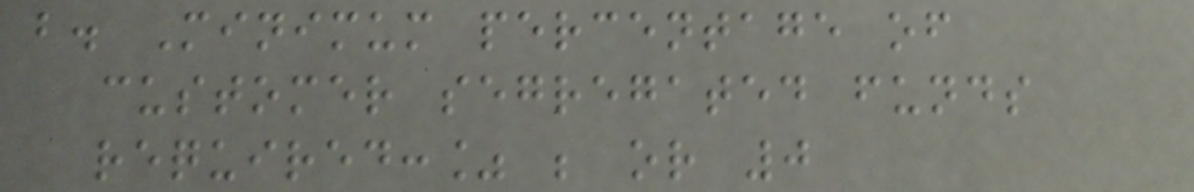b. Minimum percentage of
customer segregated funds
required:% ; or 0
